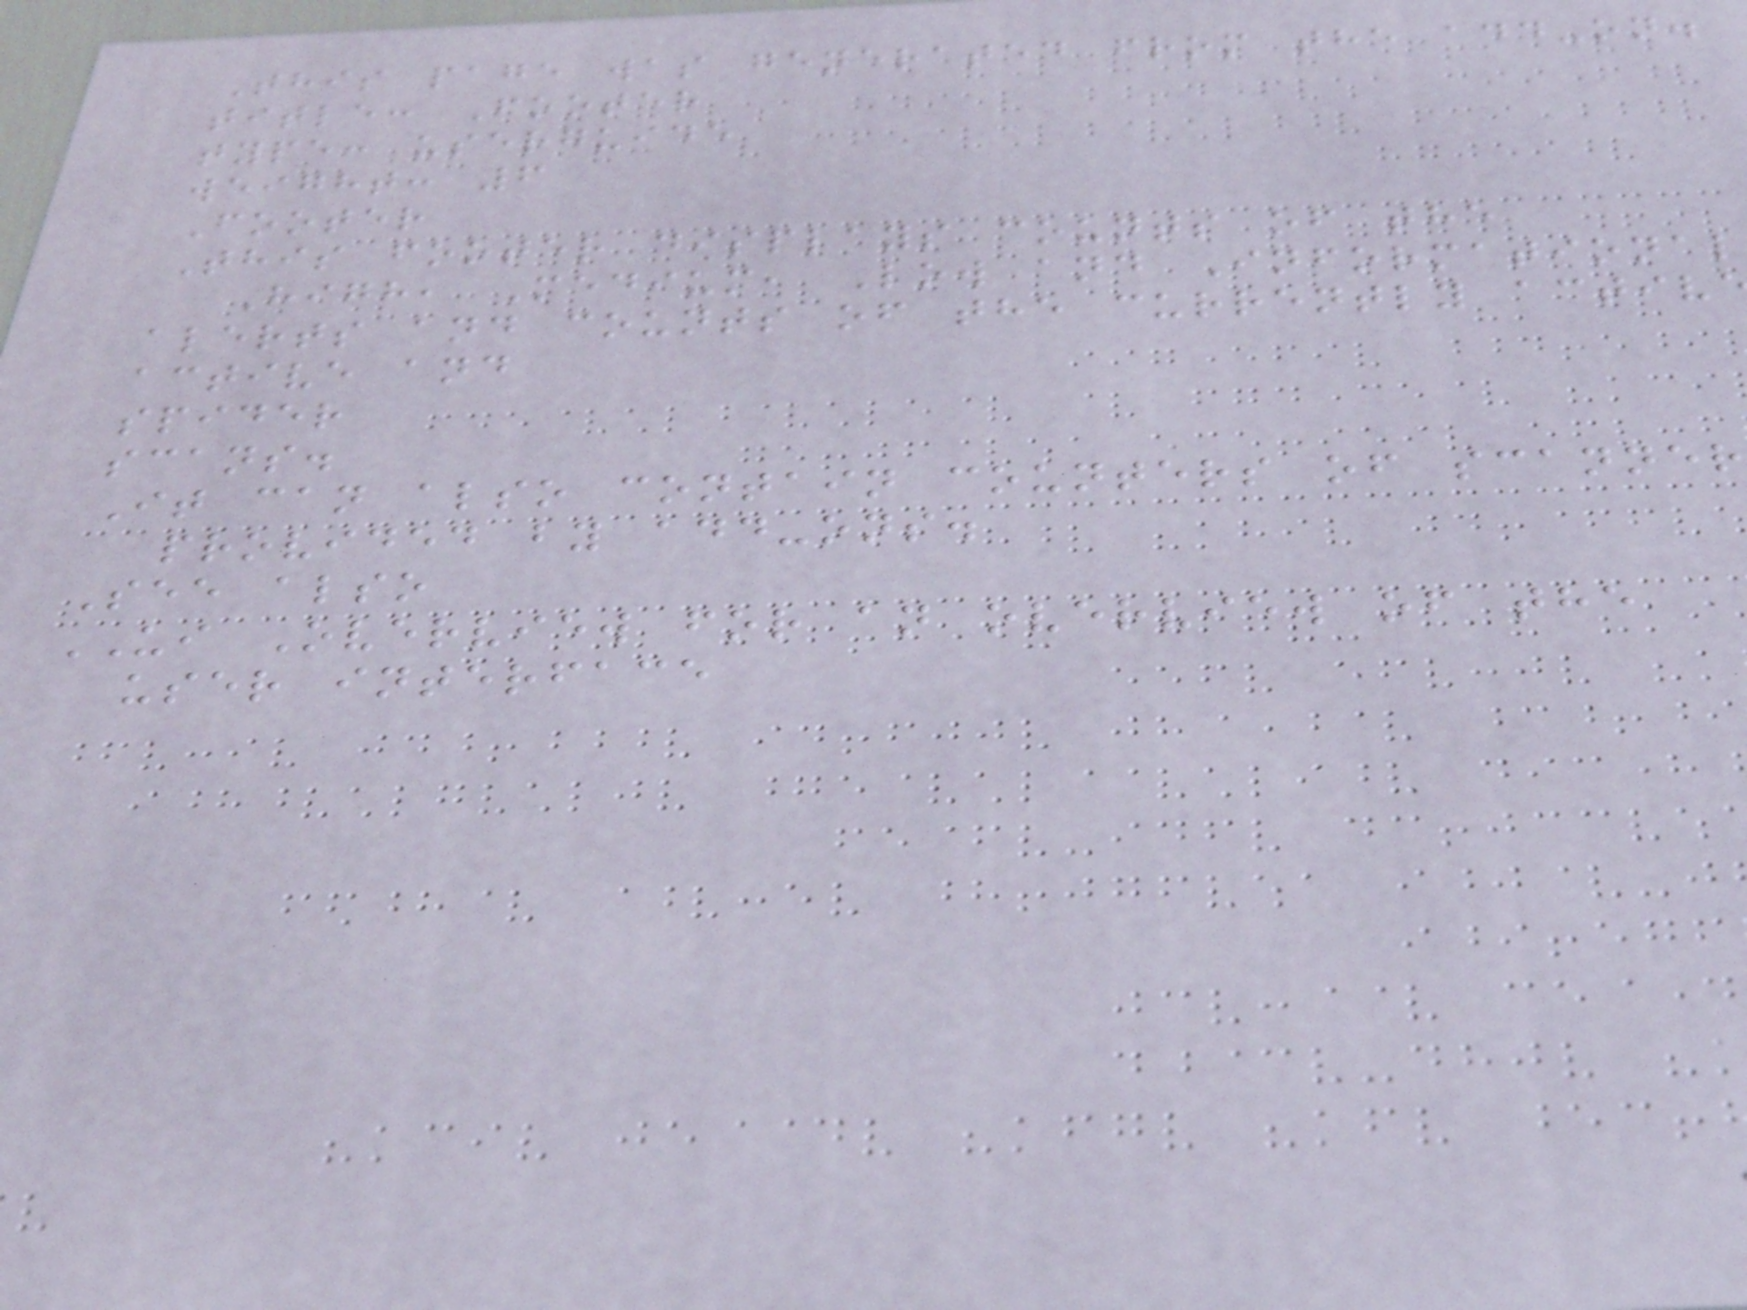This page was generated from the add-on.
title: Footer
type: userguide
weight: 6
Footer
This footer displays counts of the
High, Medium, Low and Informational
alerts and counts of the currently activ
active and
spider
scans.
It can also contain counters of scanner
provided by add-ons.
See also
UI Overview for an overview of the
user interface
